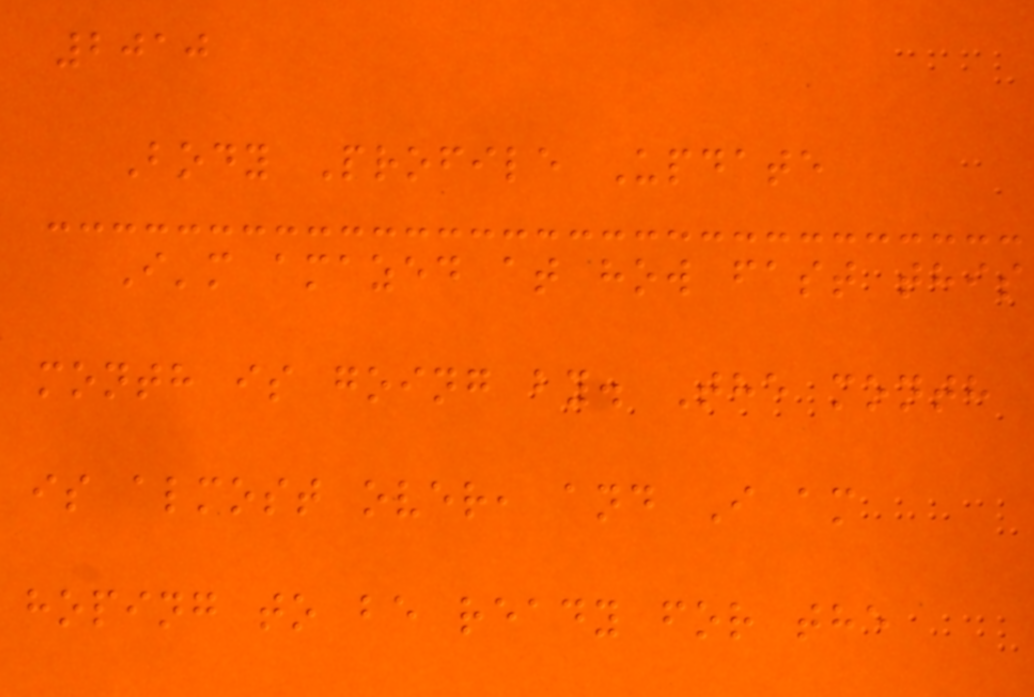2010
Body Profile Update
I'm amazed at how fast this
month is going by. The month
is almost over, and I am
hoping to be ready for the
